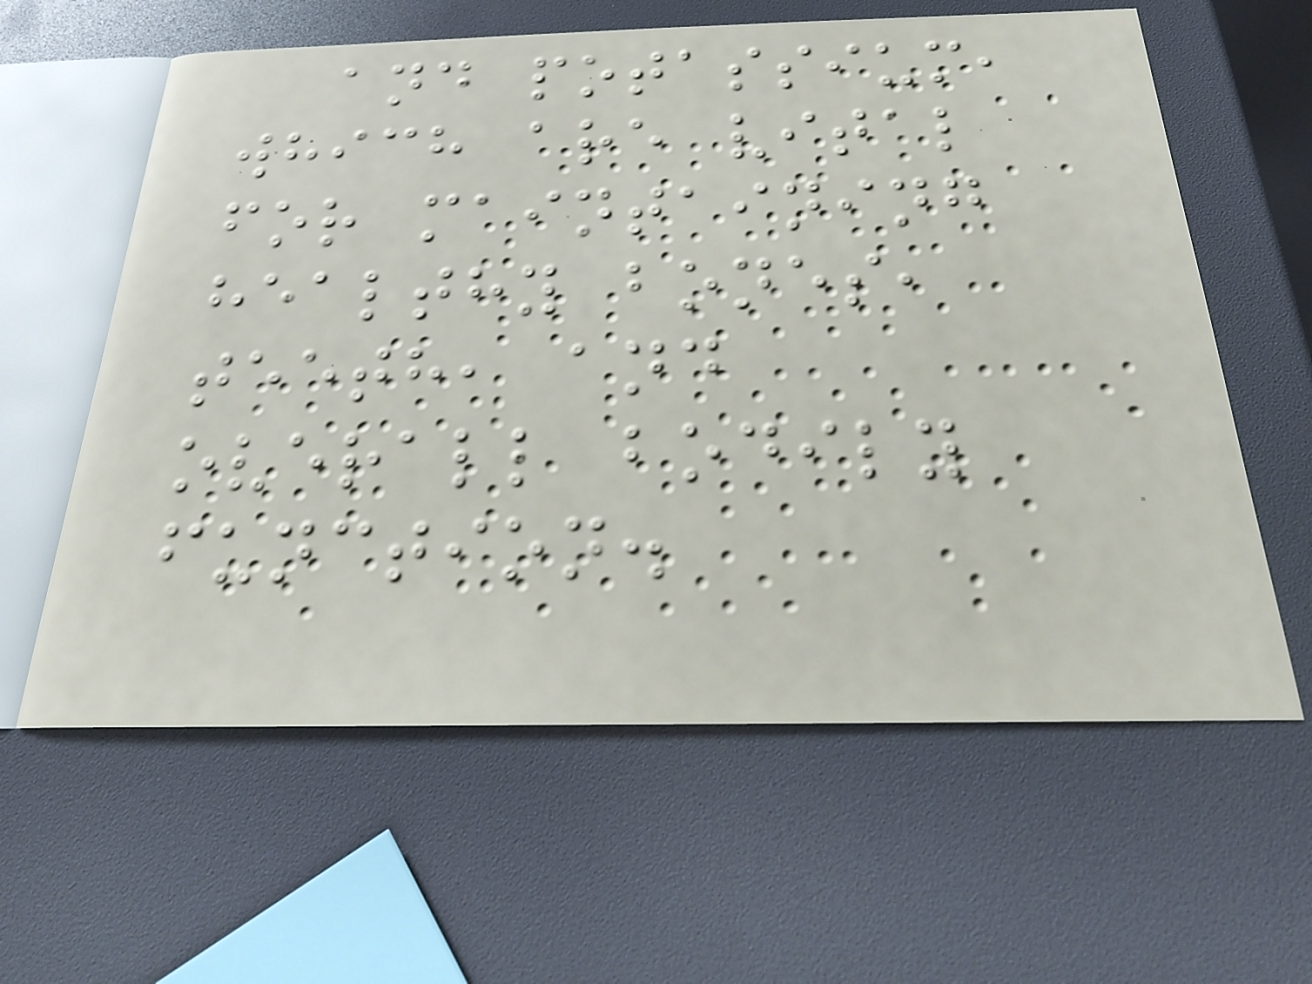and potassium,
which are vital
for maintaining
healthy bones,
teeth, and
overall bodily
function.
